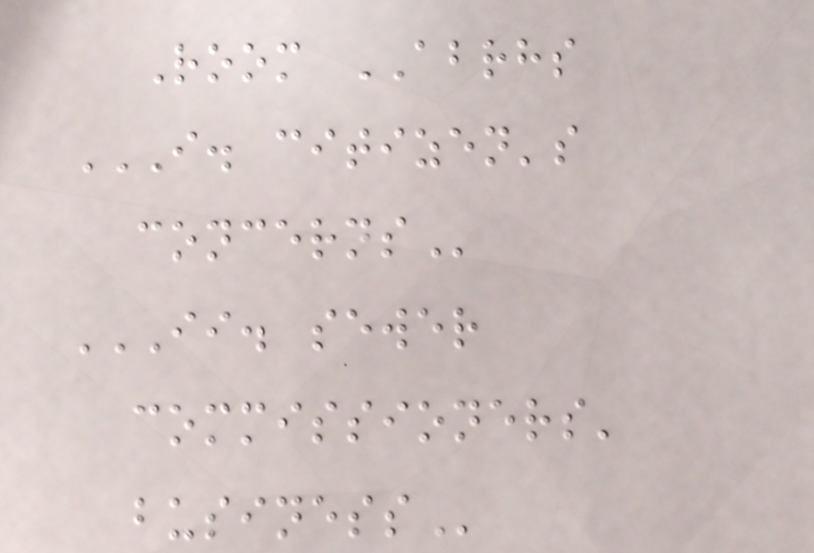Room ABRHS
I. CITIZEN'S
CONCERNS
II. SEWER
COMMISSIONERS'
BUSINESS
